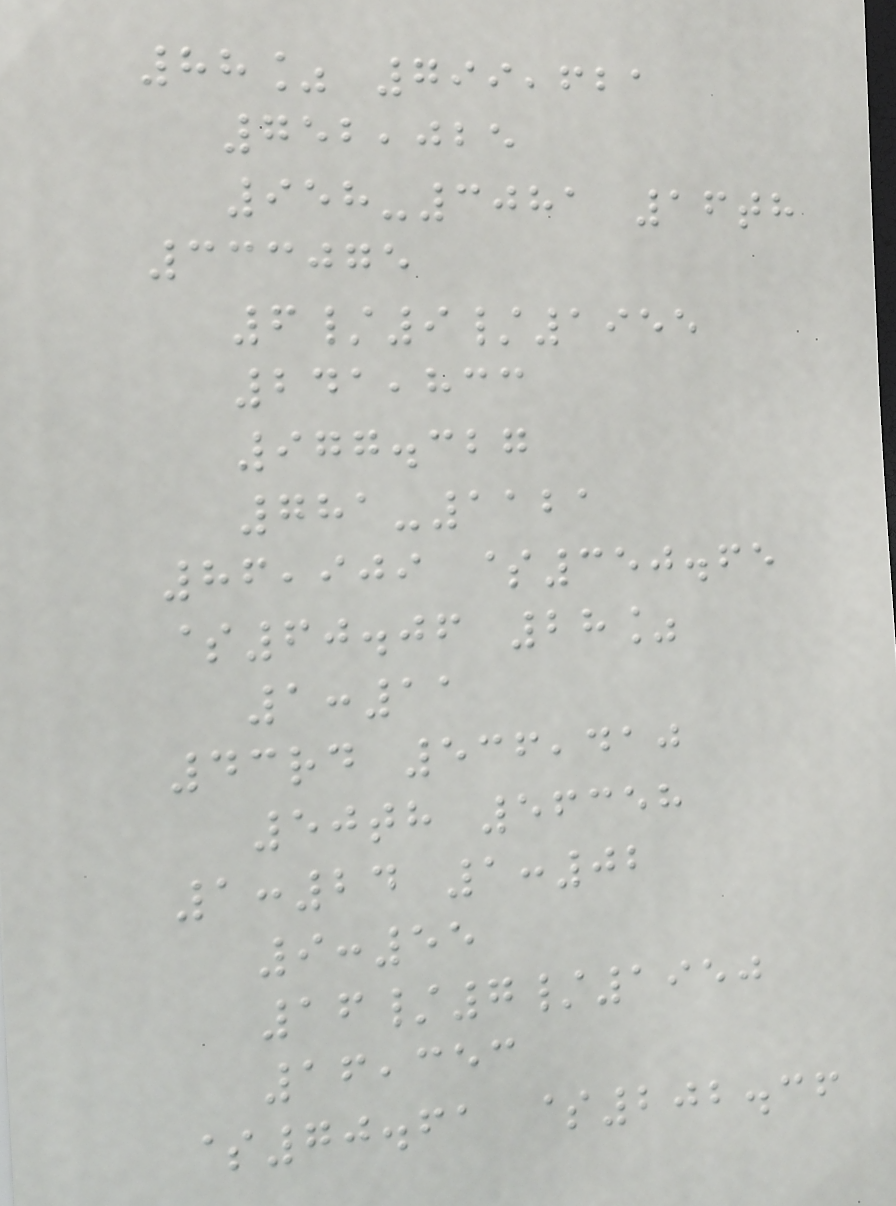88% 799,621
752,025
958-3081 16th
333075
6/9/1955
241,833
977.327
781-1121
86,909 $350.65
$60.06 28%
1:11
43rd 536,410
50th 56358
1:24 1:02
9:55
16/7/1950
16,353
$70.61 $202.36
